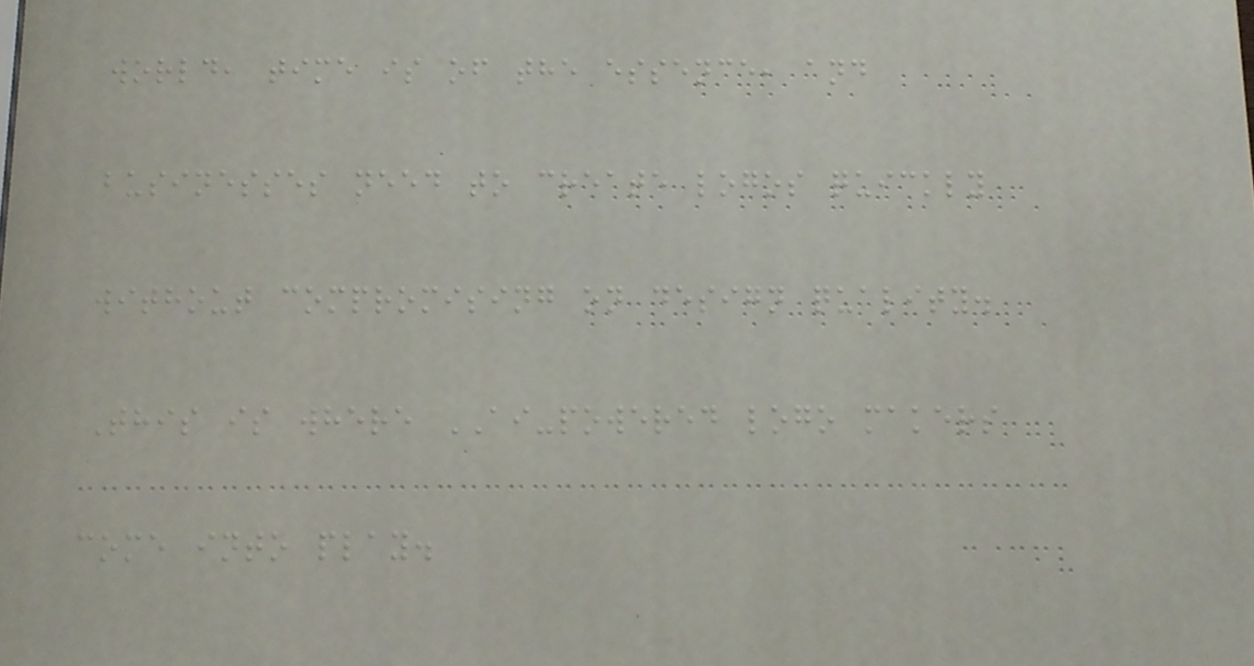world, time is of the essence, and
businesses need to create logos quickly
without compromising on design quality.
This is where AI-powered logo makers
come into play.
